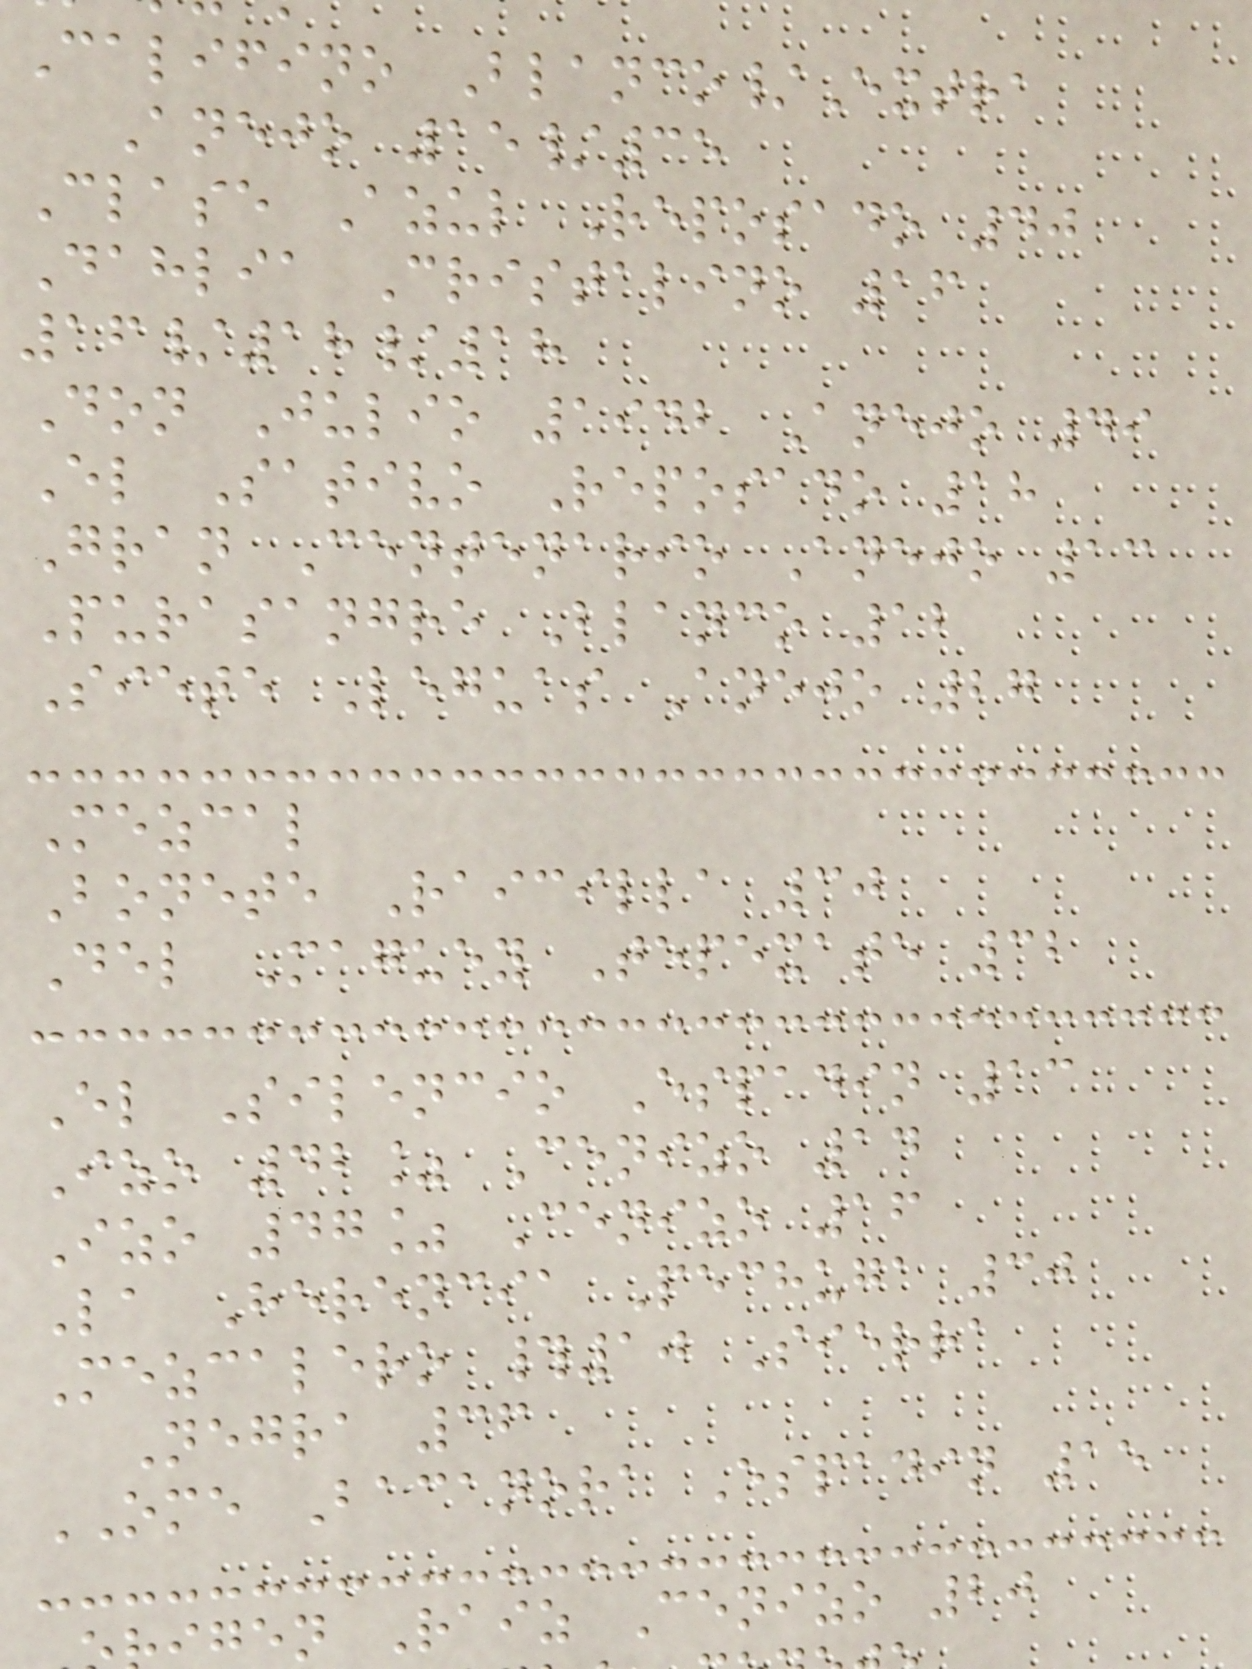Califino Blanco/Extra
Anejo 15/35
Clase Azul Reposado 40
Dahlia Cristalino 16
16/18/18
Don Julio 1942 Anejo 49
El Sativo Reposado 18
Gran Centenario Anejo 13
Purasangre Blanco 12
Siete Leguas Anejo 27
Mezcal
Bonete Raicilla 30
Del Maguey Tepexate 32
El Silencio Espadin 13
Izo 42% Cenizo 14
Izo 47% Cenizo 16
La Herencia Pechuga 30
Mezcalero #10 Sierra
Negra 36
OME Bacanora Espadin 15
gen Raiz Cenizo 20
